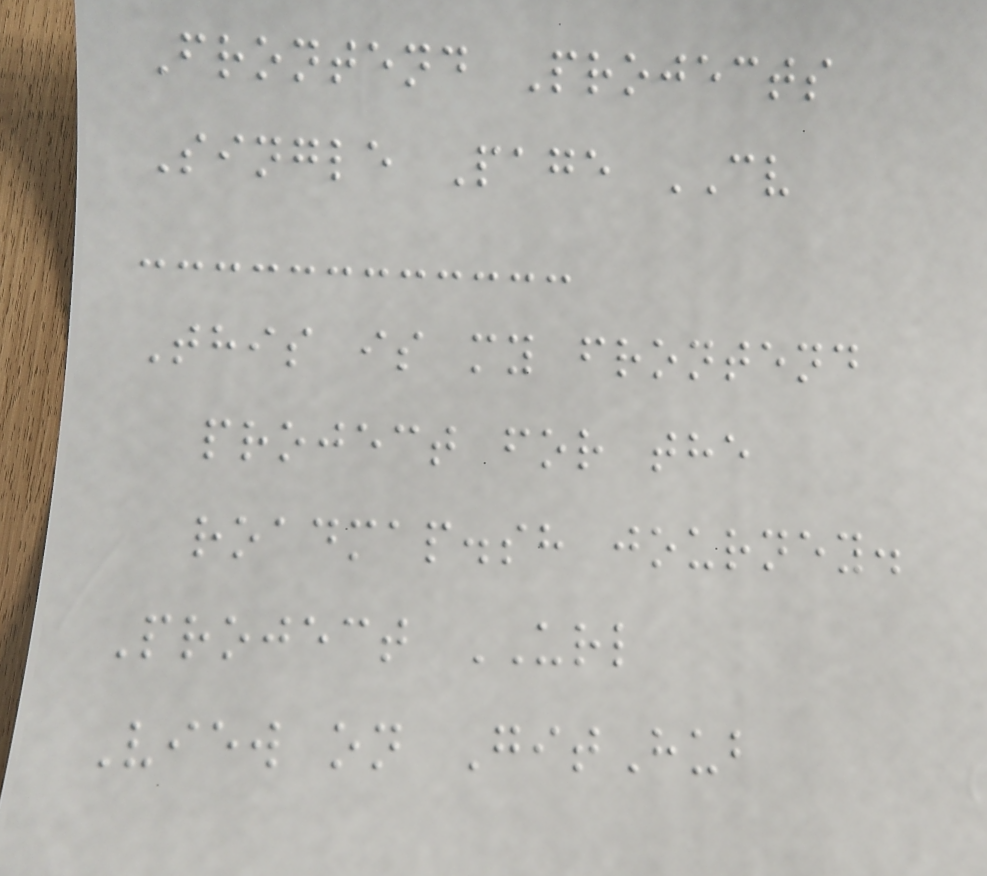Frontend Projects
Single Page CV
This is my frontend
project for the
roadmap.sh journey.
Project URL
View on GitHub
